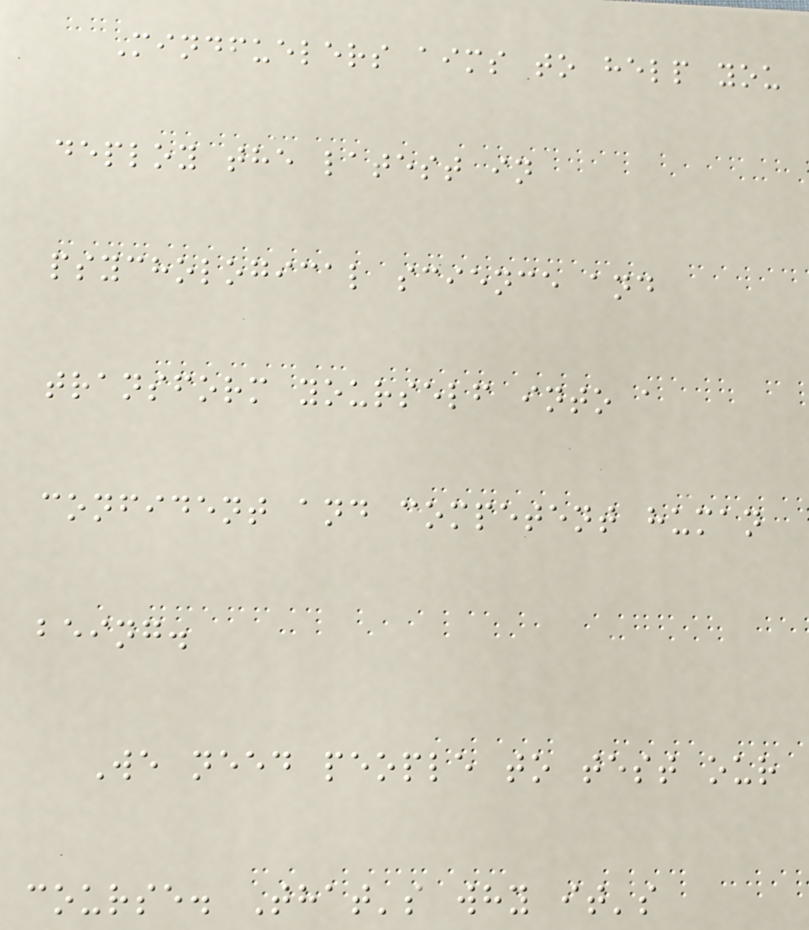Mindfuelers aims to help you
deploy the latest in
psychological science and
transform yourself into a
confident and competent human
being.
We need people to test our
course. That's why it's
